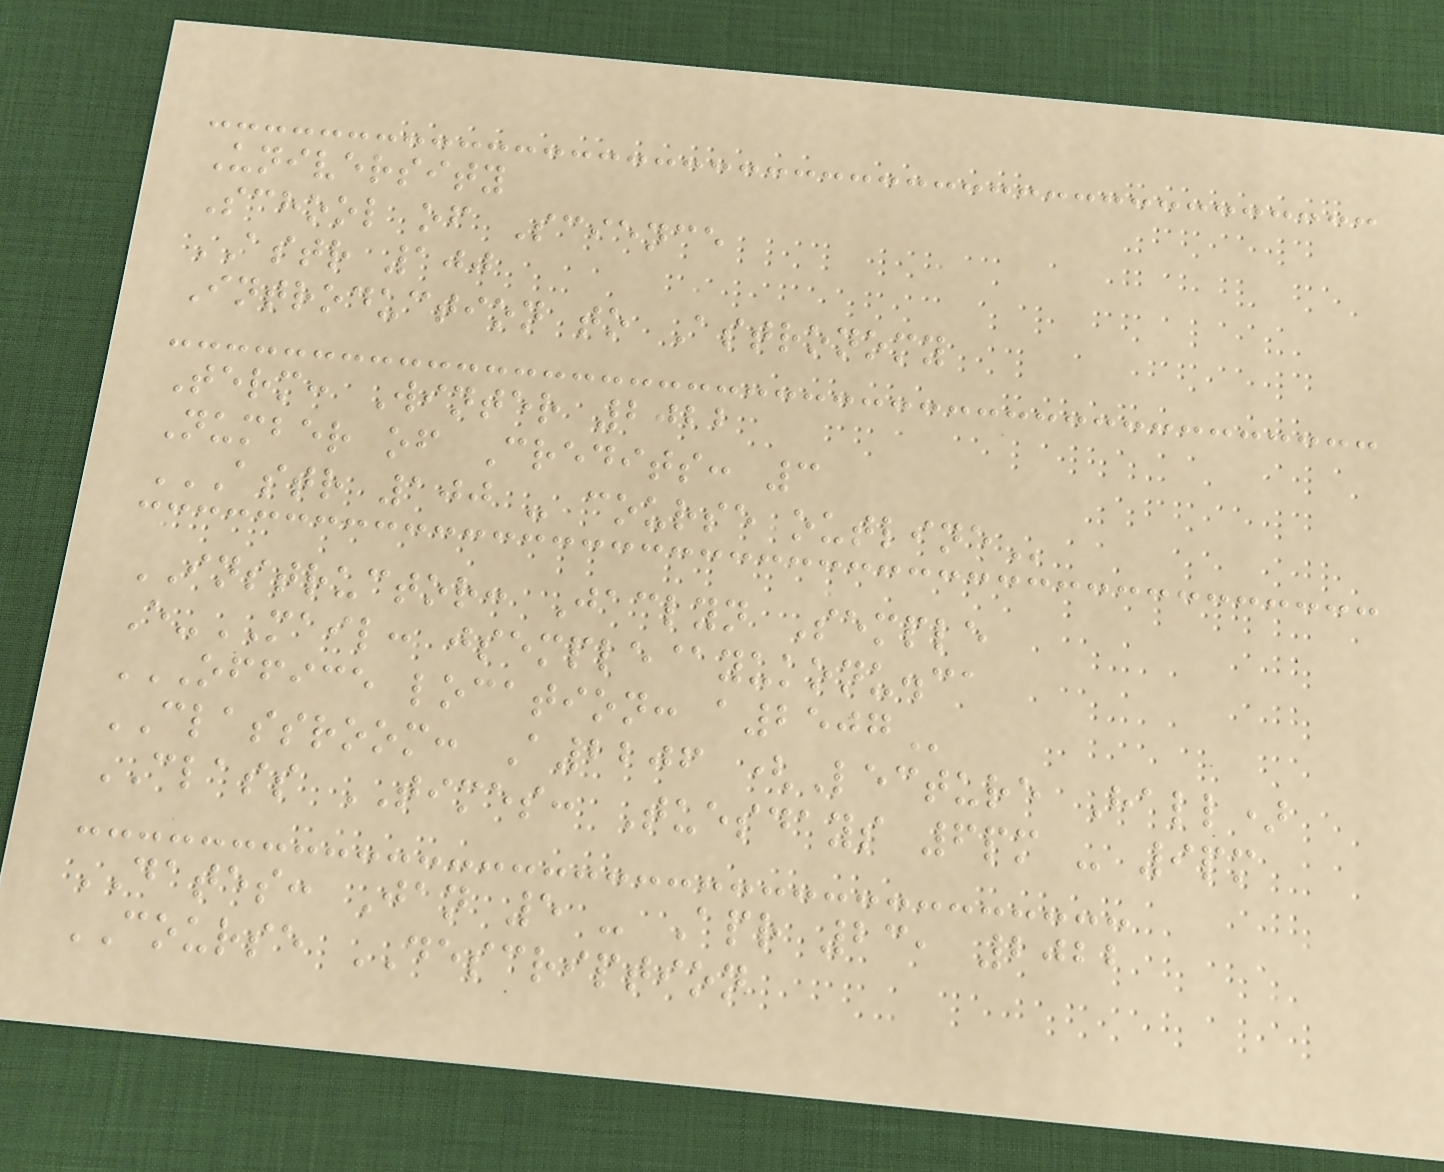University
School of Science
ASTR 100
Introduction to Astronomy
Term: Winter 2022
Number of Credits: 3
ASTR 100 - COURSE OUTLINE
INSTRUCTOR: Jaclyn Semple
E-MAIL: jsemple@yukonu.ca
OFFICE LOCATION: A2507
CLASSROOM: A2206 (Lecture Hall)
CLASS TIMES: Tuesdays 6pm - 9pm
DATES: Jan 5 - Apr 23, 2022
COURSE DESCRIPTION
